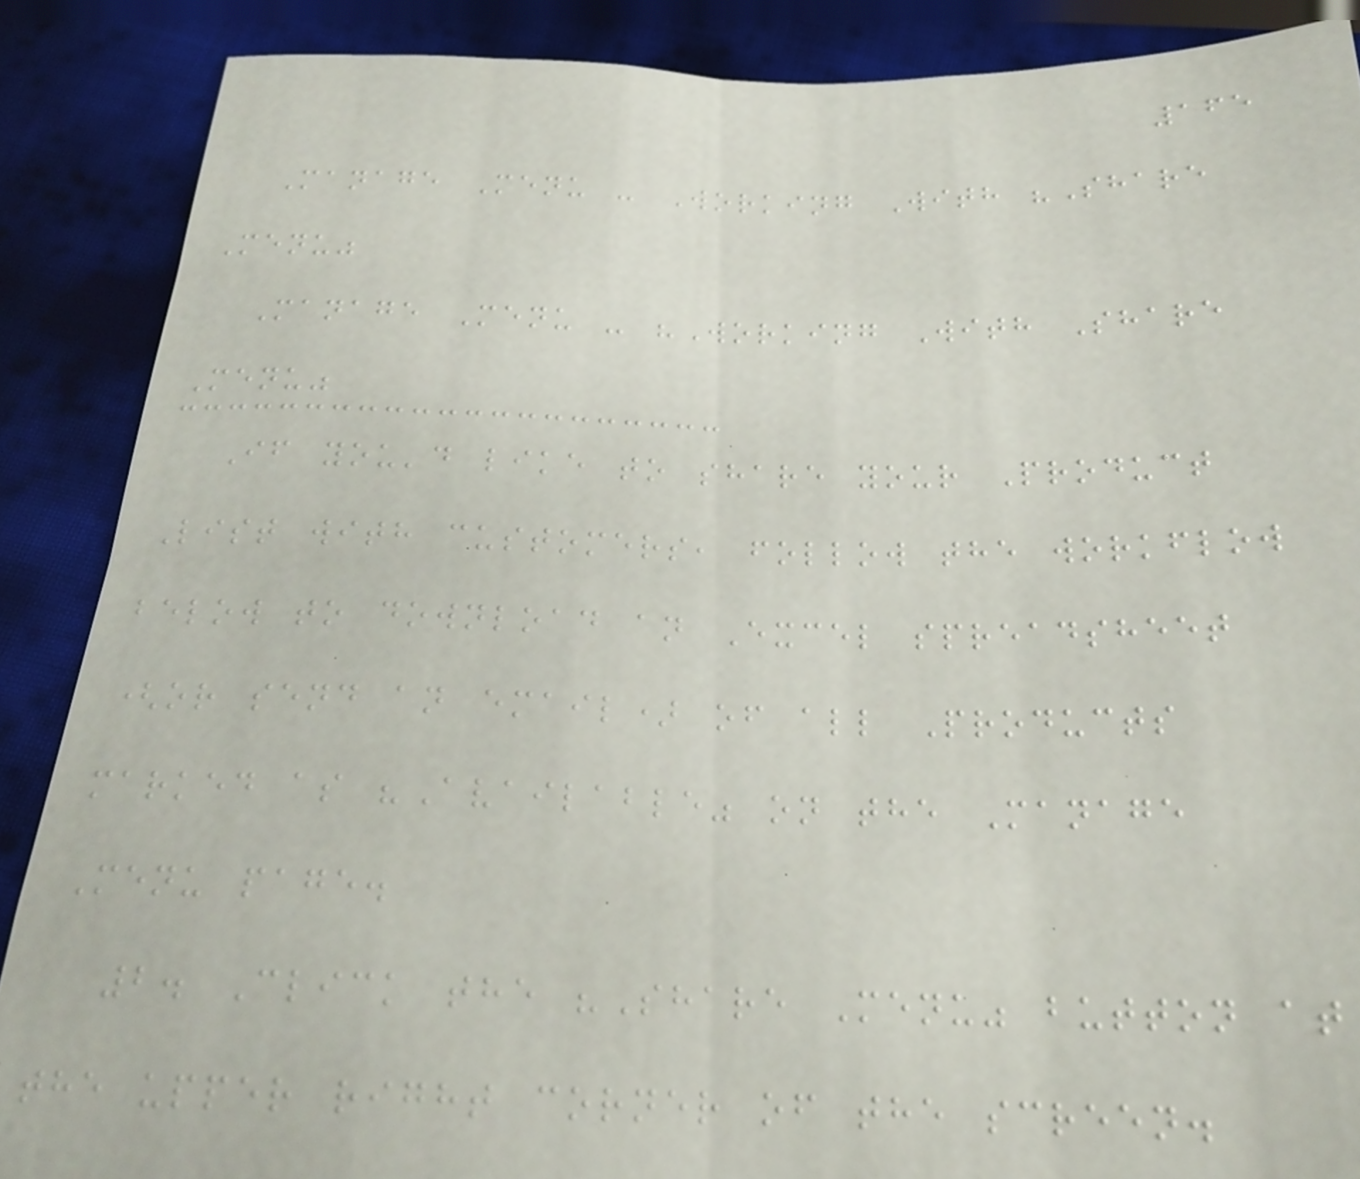165
Manage Menu - Working With "Share
Menu"
Manage Menu - "Working With Share
Menu"
If you'd like to share your Product
List with customers, follow the workflow
below to download an Excel spreadsheet
(or send an email) of all Products
marked as "Available" on the Manage
Menu page.
2. Click the "Share Menu" button at
the upper right corner of the screen.
